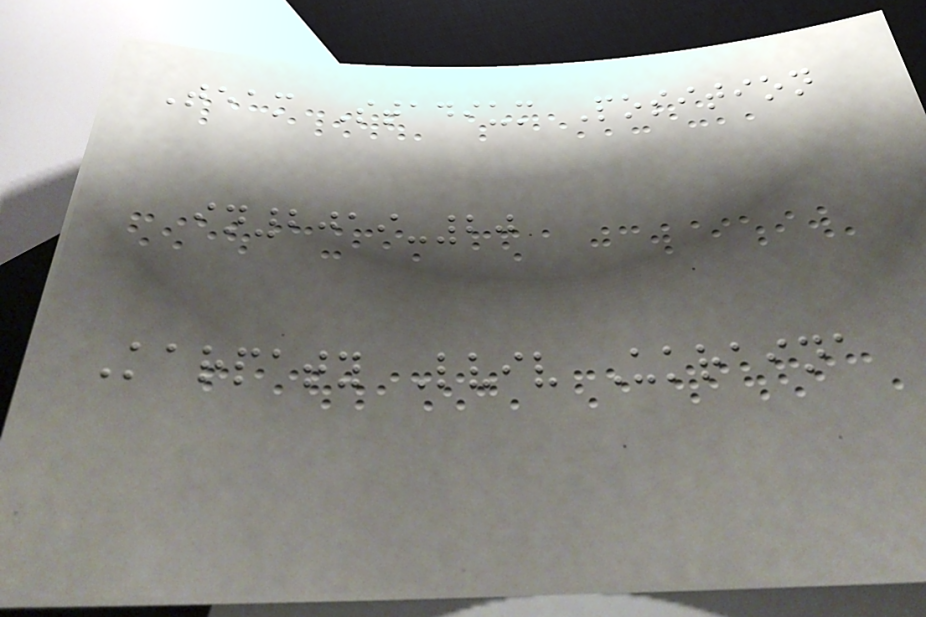Team Stadium Position
in2019-20
Karpaty Lviv Ukraina
